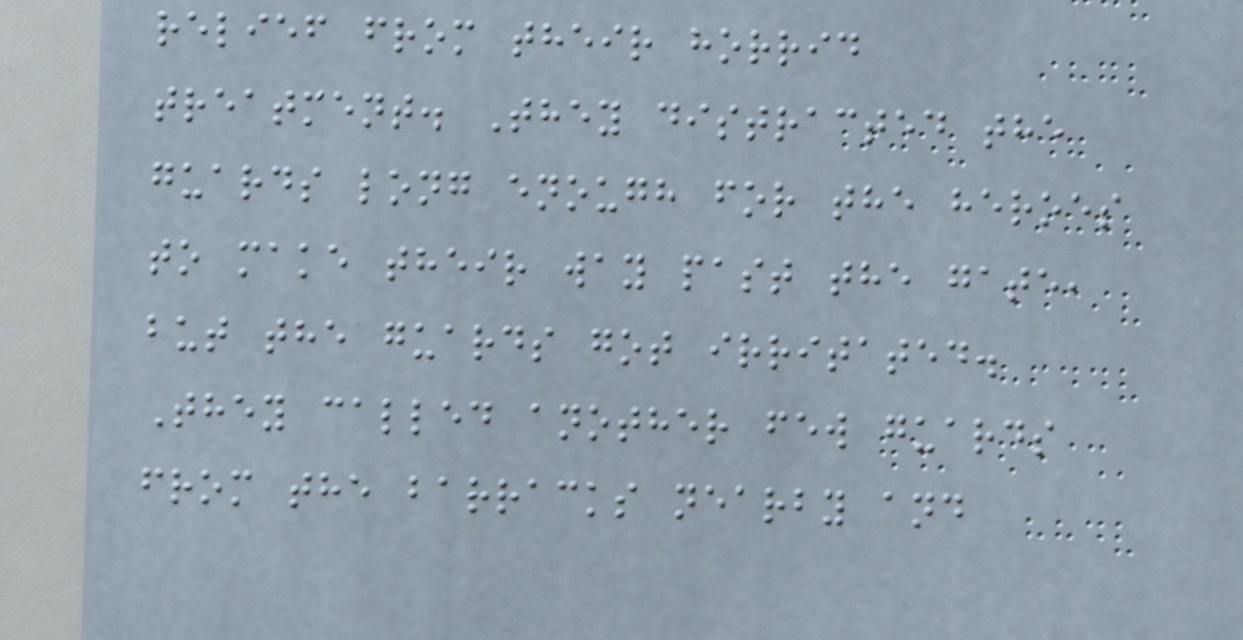relief from their horrid
treatment. They distracted the
guards long enough for the heroes
to make their way past the gate,
but the guards got irritated.
They called another few guards
from the barracks nearby and
